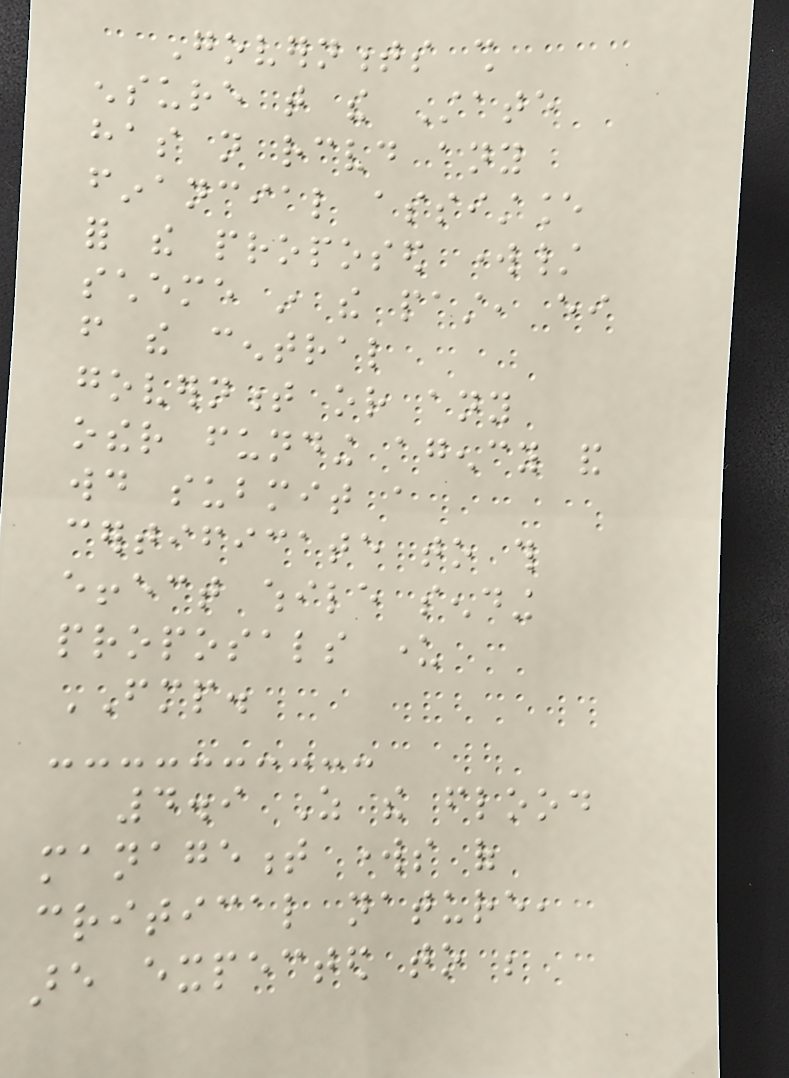Governments shall
ensure that the State
has not received any
financial assistance
for the proposed work/
scheme in the past, either
from the central
government or any
other funding agency and
would submit a
certificate to this
effect while sending
proposals under
FMP.
4.9 As the flood
management works of
critical nature,
are expected to be
